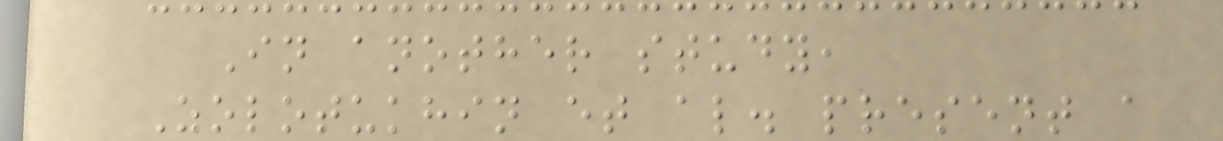In another study,
Zolotukhin et al. present a
